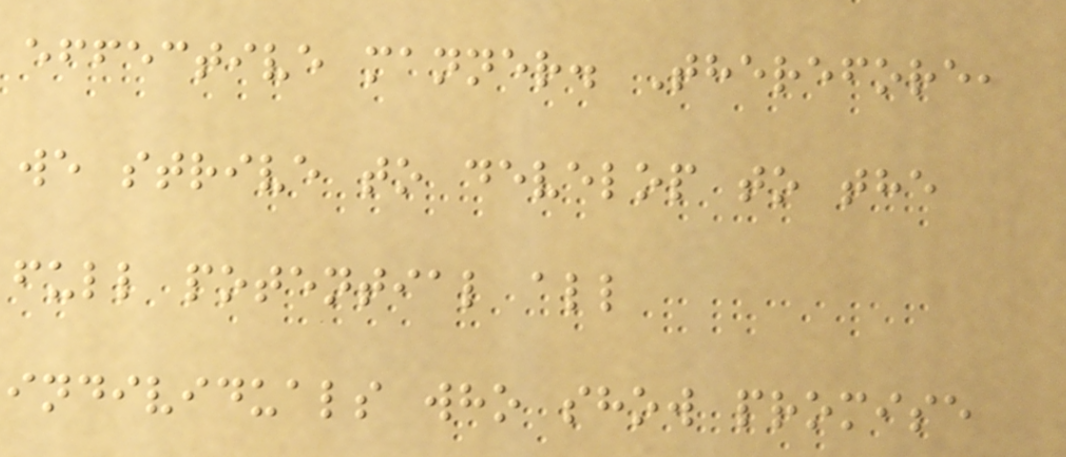effective manner. Therefore,
we strive to develop to the
full potential all
individuals who show promise
